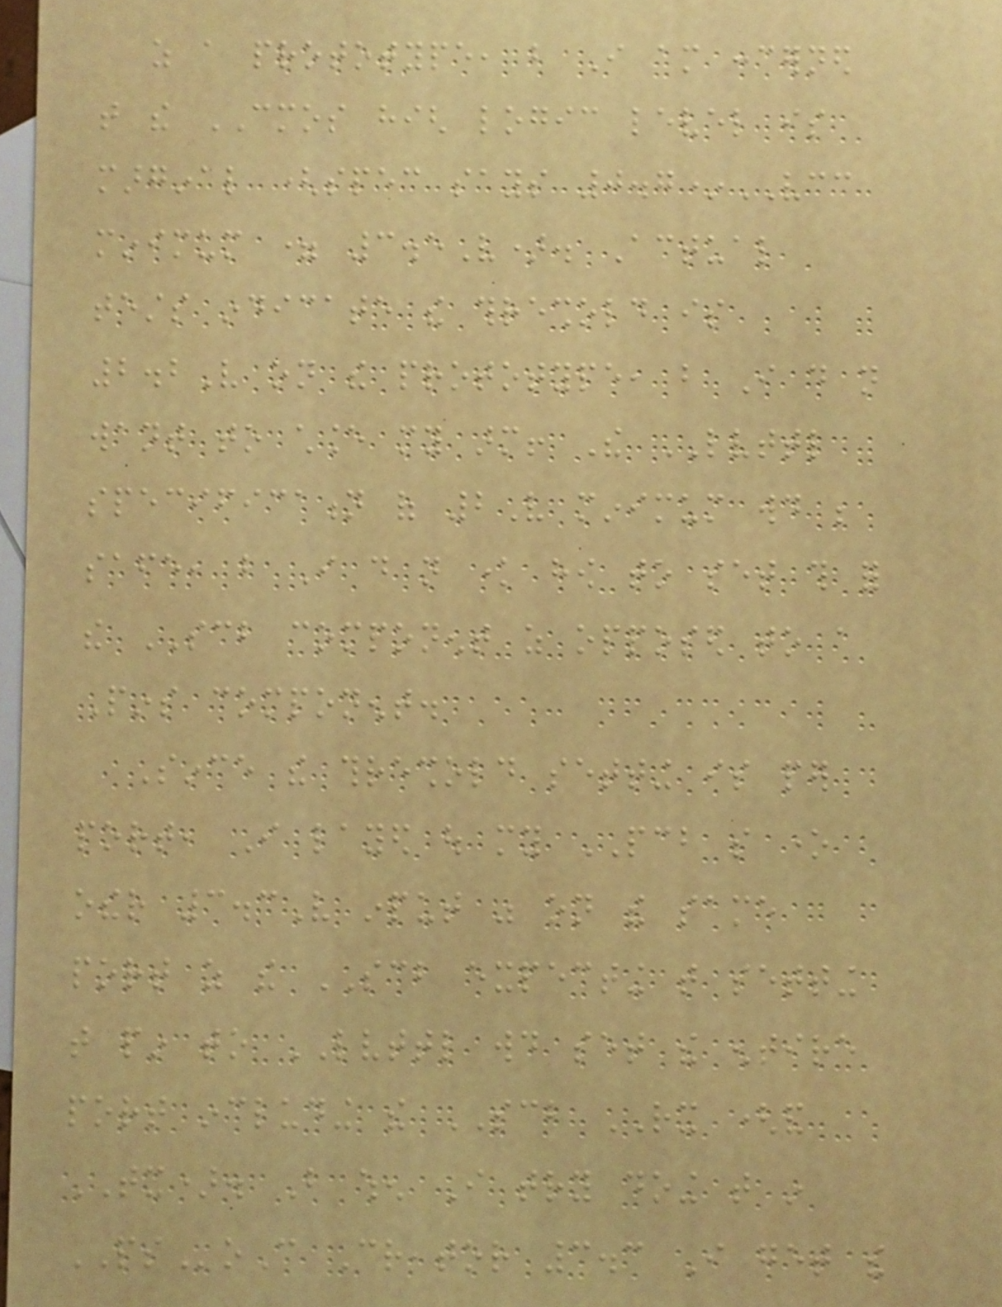as a prototype, but I am concerned
that the CMOS high logic level is
marginal (spec says 0.7*VCC
minimum = 3.5V). Actual
tests indicate the threshold is
2.2V on the prototype, but I do not
want to chance my arm! The LVTTL
specification of 2V minimum would be
safe, but I do not know how to set this for
the SCB component as opposed to a
Pins component.
Since the threshold setting is per
port, I layed out my PCB so one
other 3.3V input was on the same
port as the SCB expecting that setting
that pin to LVTTL would set the entire
port including the SCB RX (and
TX). But when I try doing that in
PSoC Creator 3.3 I get the
